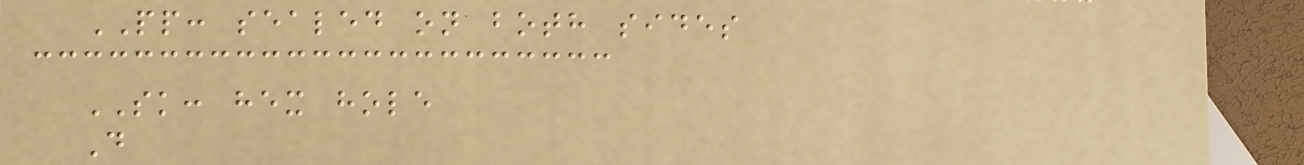PP: sealed on both sides
SK: hex hole
D
